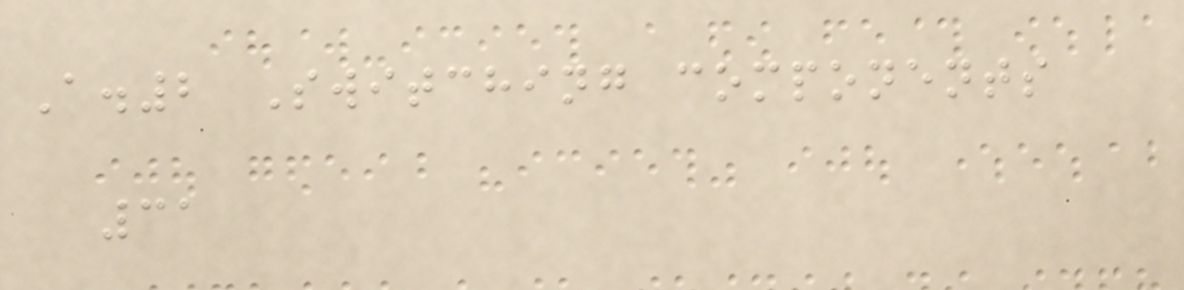A.2 Switching components
31
